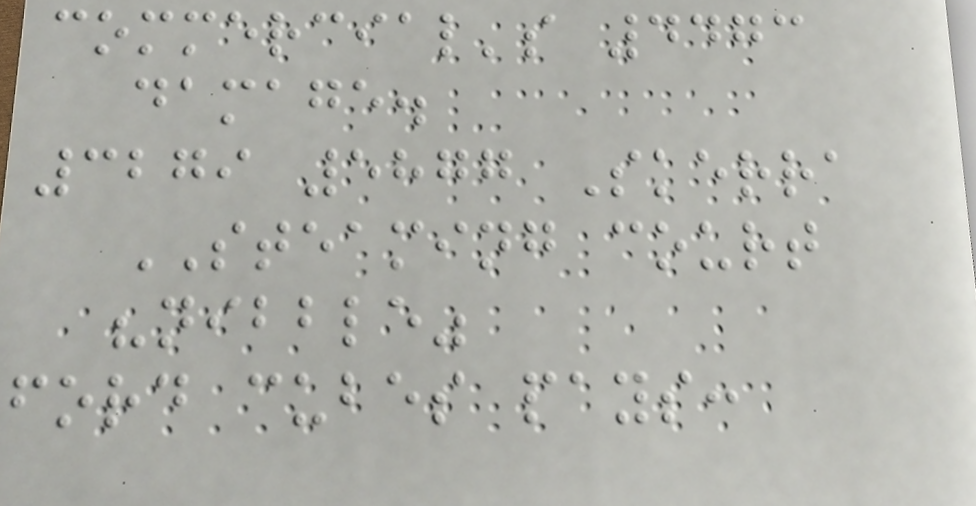commercial's 4473
damage.
3279 5877 Skerra
STEAMING court
"nibble"
ford cubes pays:
